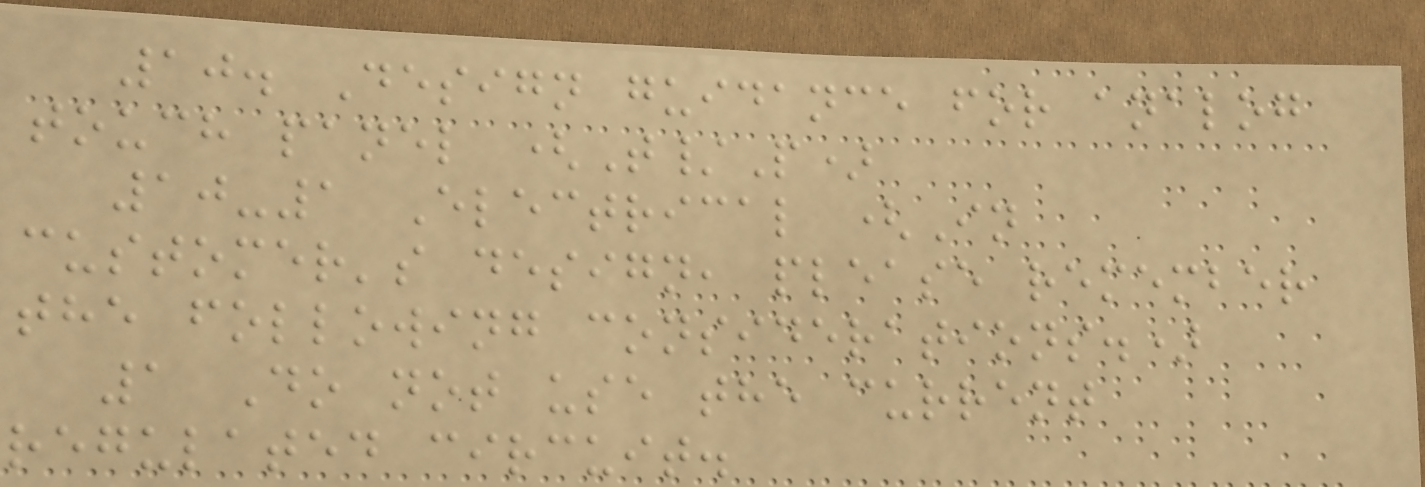10. Design guidance for analog
touch panel (T/P)
10-1 Electrical (In
customer's design, please remember
the following considerations.)
1 Do not use the current
regulated circuit.
